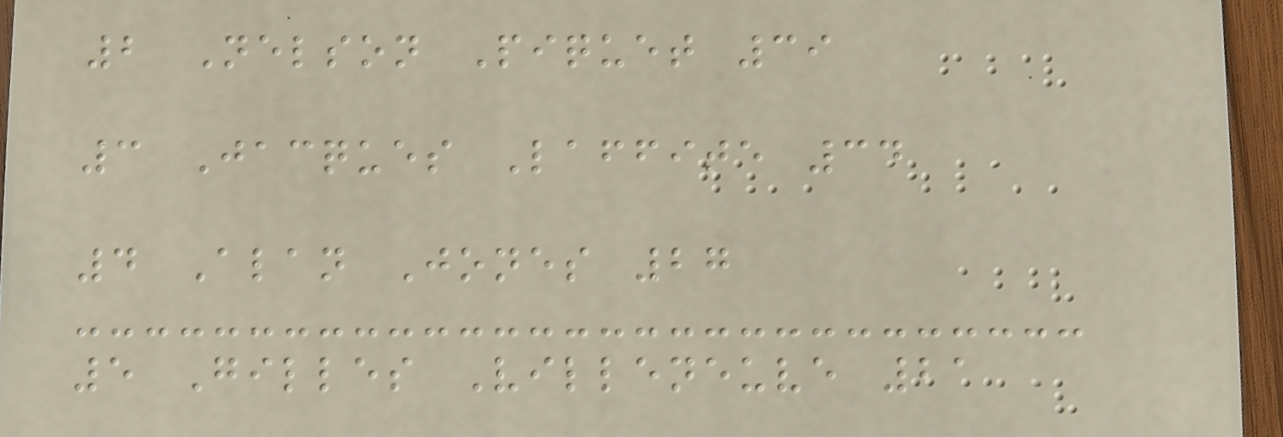2 Nelson Piquet 39
3 Jacques Laffite 34
4 Alan Jones 27
5 Gilles Villeneuve 21
